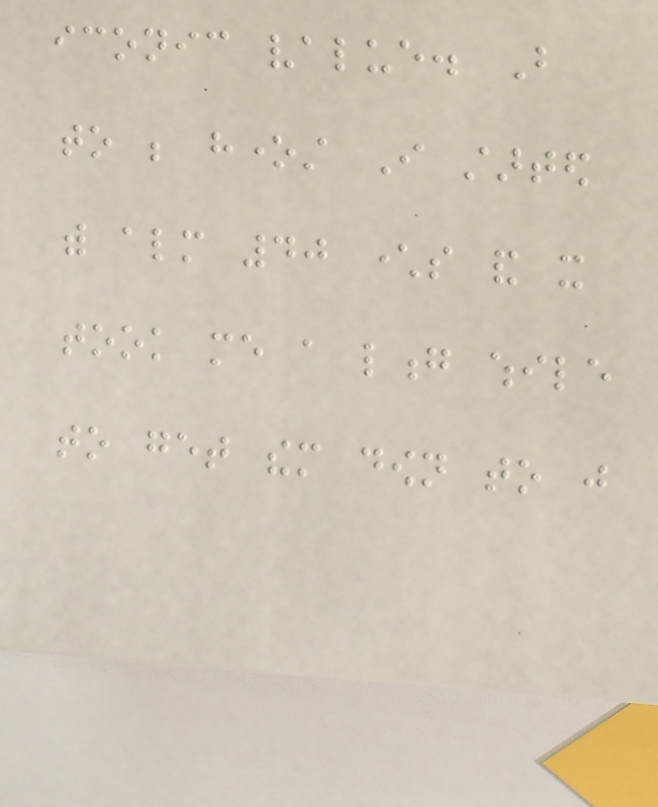iconic value. But
to be honest I started
with almost 40 characters and it
took me a long while
to get them down to just
